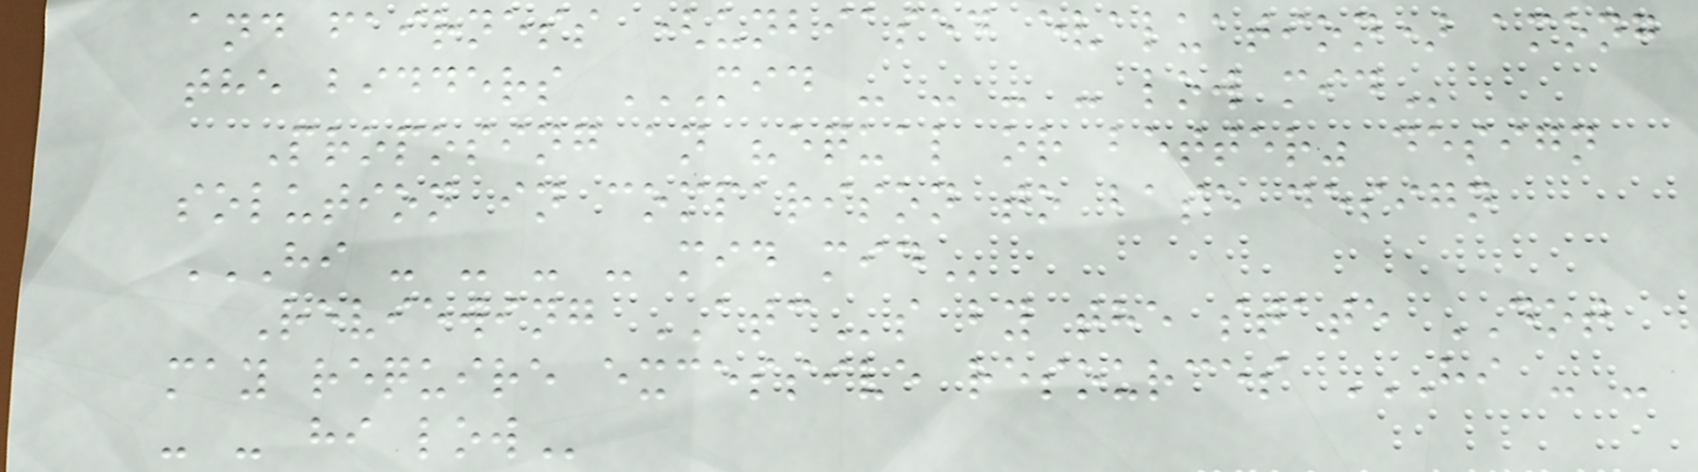and fairness (unbiased evaluation) among
the bidders MID - - - - LOW MID
Proposing an "equal or better" design
solution in comparison to base design
HI - - - - MID MID
Reviewing ATCs by the state DOT
may require excessive resources HI - -
- - HI LOW
